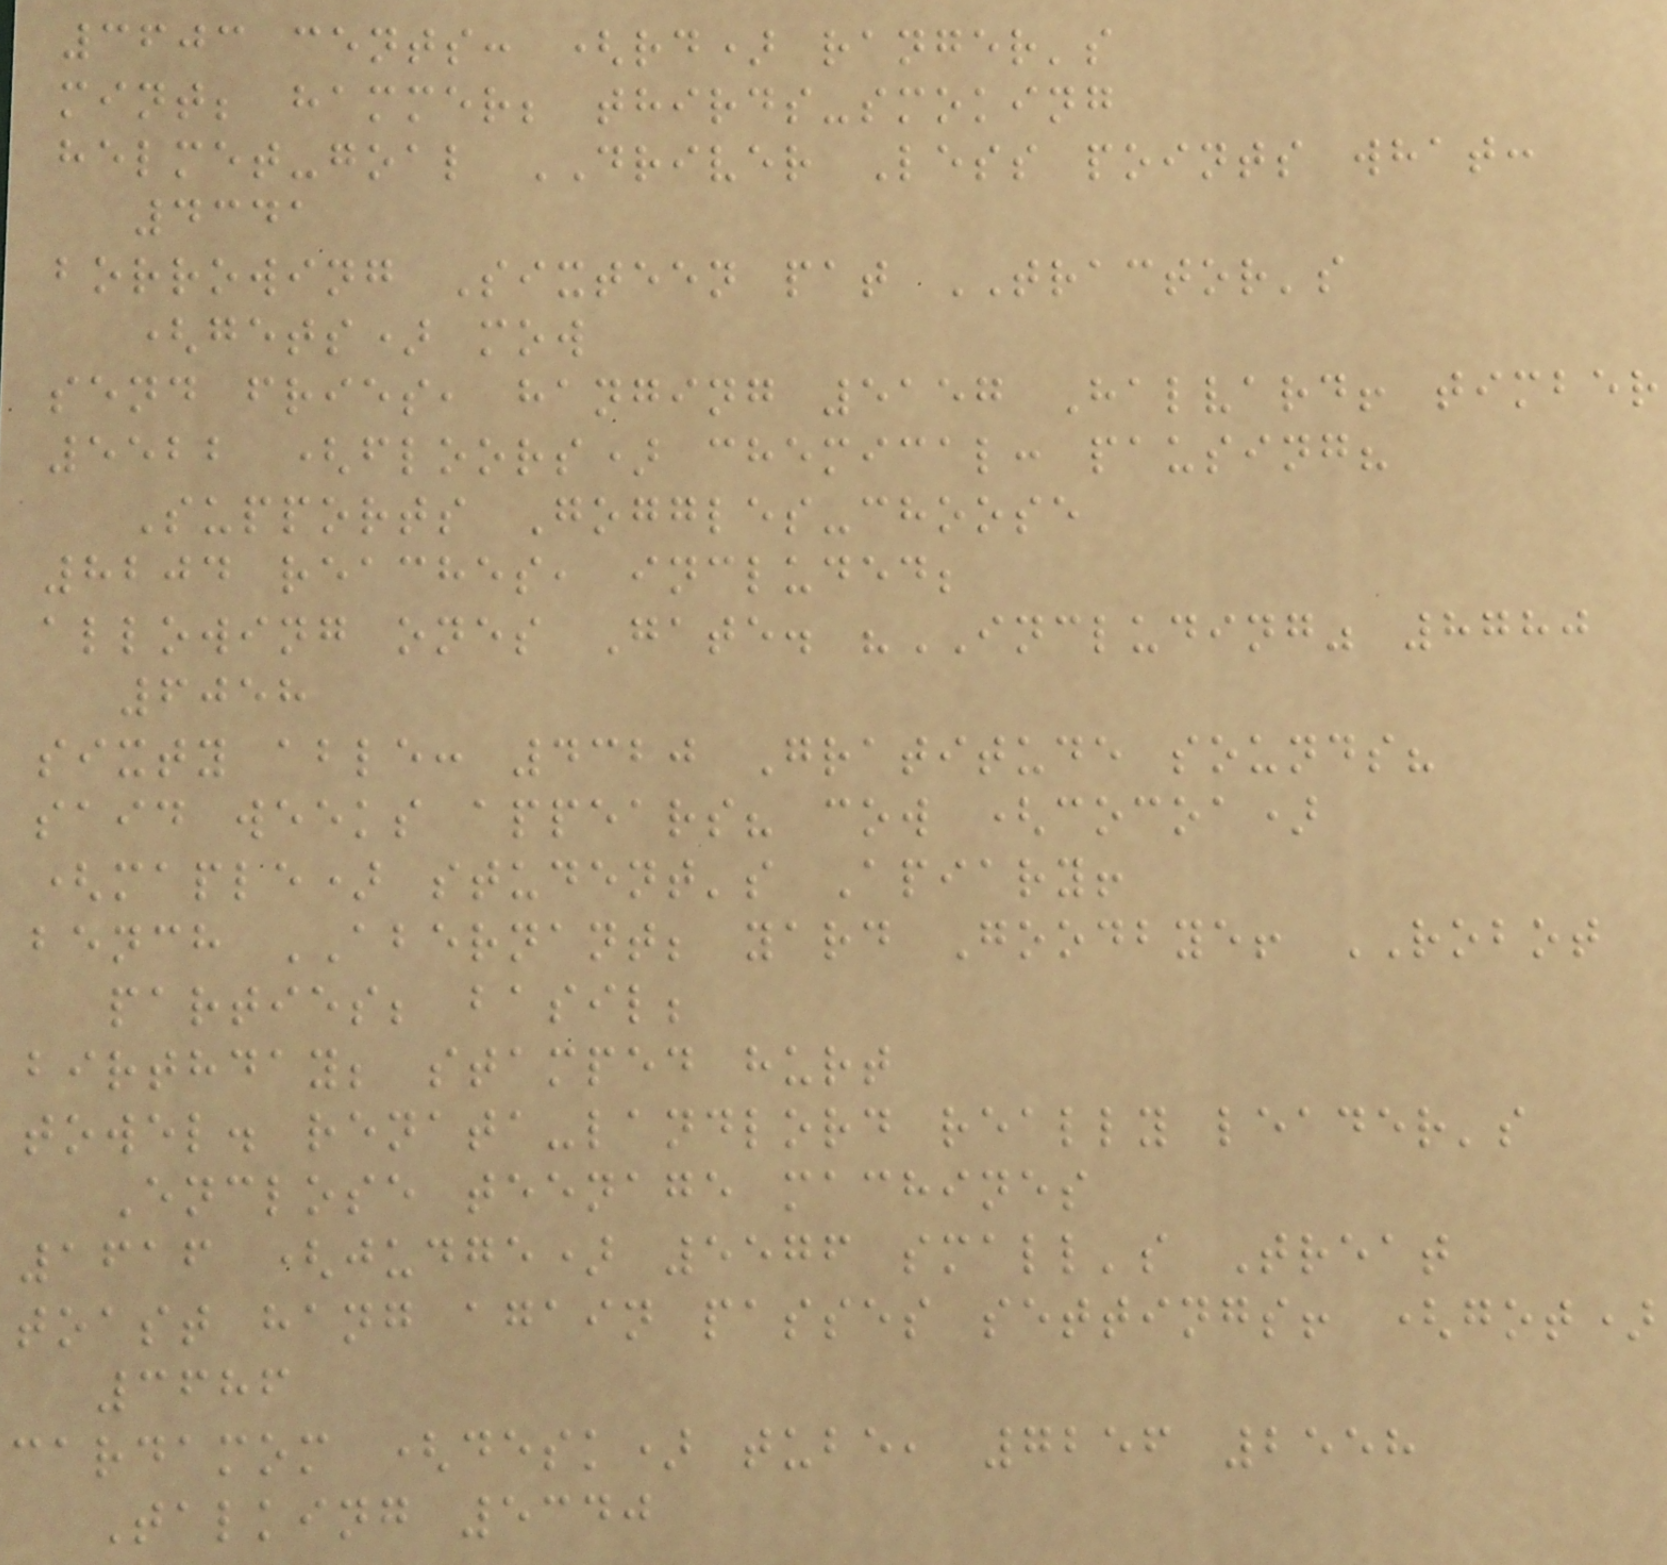3603 cents: (rd) ranger's
mint; hammer; thirds-smoking
helmet-goal DRIVER Less points what:
4341
borrowing Sixteen pat TRACTOR's
(gets) mow
send fries, hanging 5157 Halvard! timber
5522 (floors) chemical: pausing?
Supports Goggles-choose
8204 reaches, included;
allowing ones Gate. "INCLUDING" 8780
6058
sixty able: 4320 Gratitude sounds?
said weeks appears? cow (cocoa)
(maple) student's Apiary!
bench ABERNANT; yard Goodbye! ROBOT
parties; basil;
birthday; stamped hurt
towel. renata-landlord really leader's
Enclose teenage machines
1616 (judge) 5576 small's Treat
toast hang again passes settings! (got)
3686
cardamom (desk) tube, 7256 2558
Talking 5340
